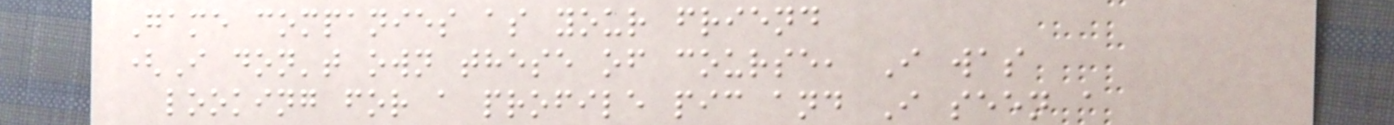Game companies as your friend
(I don't own these of course, I was
looking for a profile pic and I seen a
